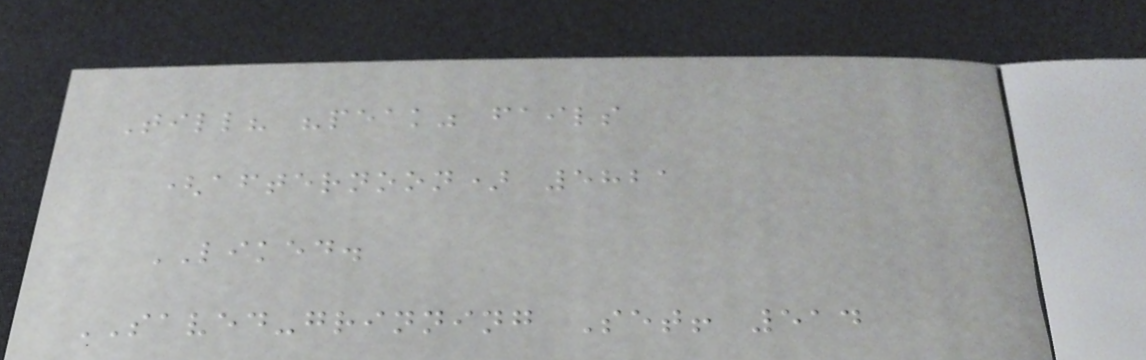Till? "peak" fails
(afternoon) 5821
LIKED.
SAVED-grinning Set! 514
